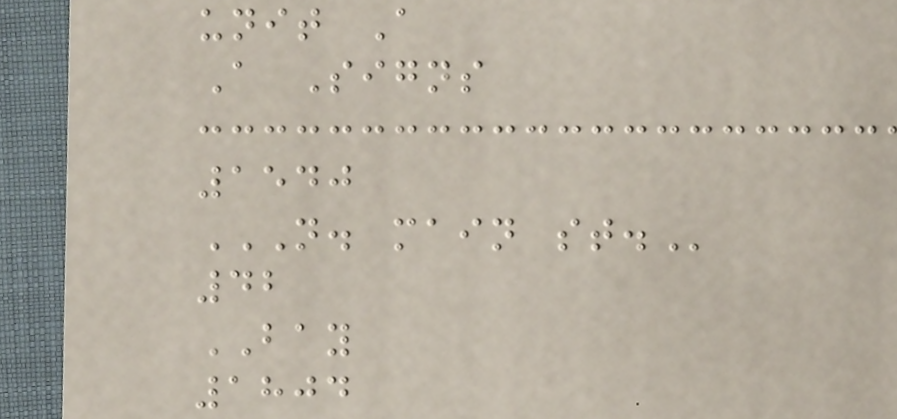unit A
A Signs
1540
N. MAIN ST.
42
BAY
1804
